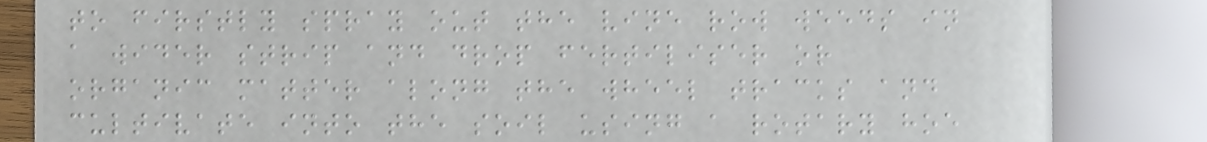to firstly spray out the vine row weeds in
a wider strip and drop fertiliser or
organic matter along the wheel tracks and
cultivate into the soil using a rotary hoe
